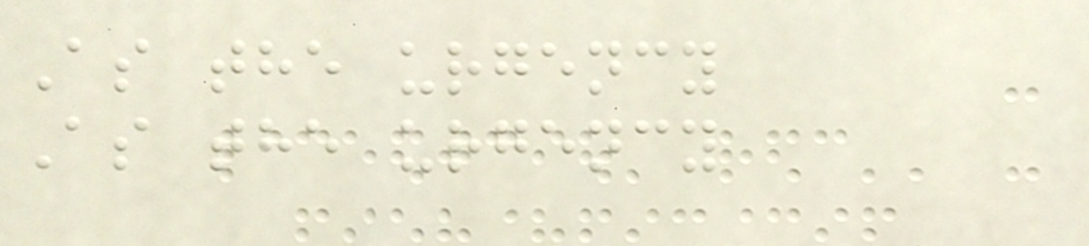As the urgency
As the urgency
